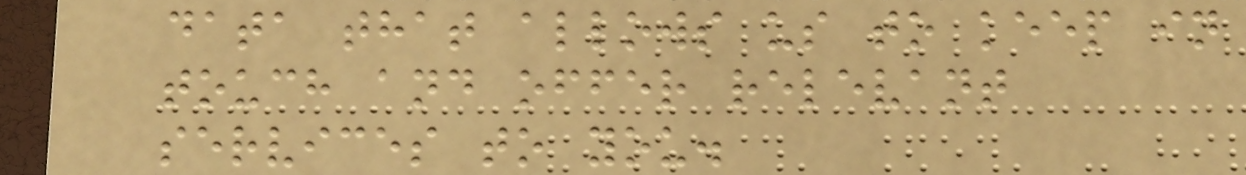data that allows us to keep in
touch and offer relevant
services to you.
